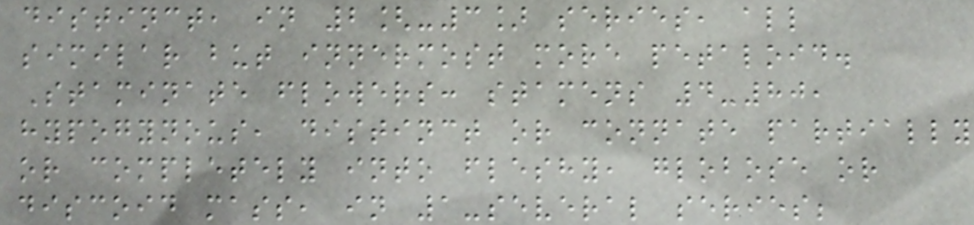distinct, in 2[-3] series, all
similar but innermost more petaloid.
Staminate flowers: stamens 4-80,
hypogynous, distinct or connate partially
or completely into fleshy, globose or
discoid mass, in 1-several series;
